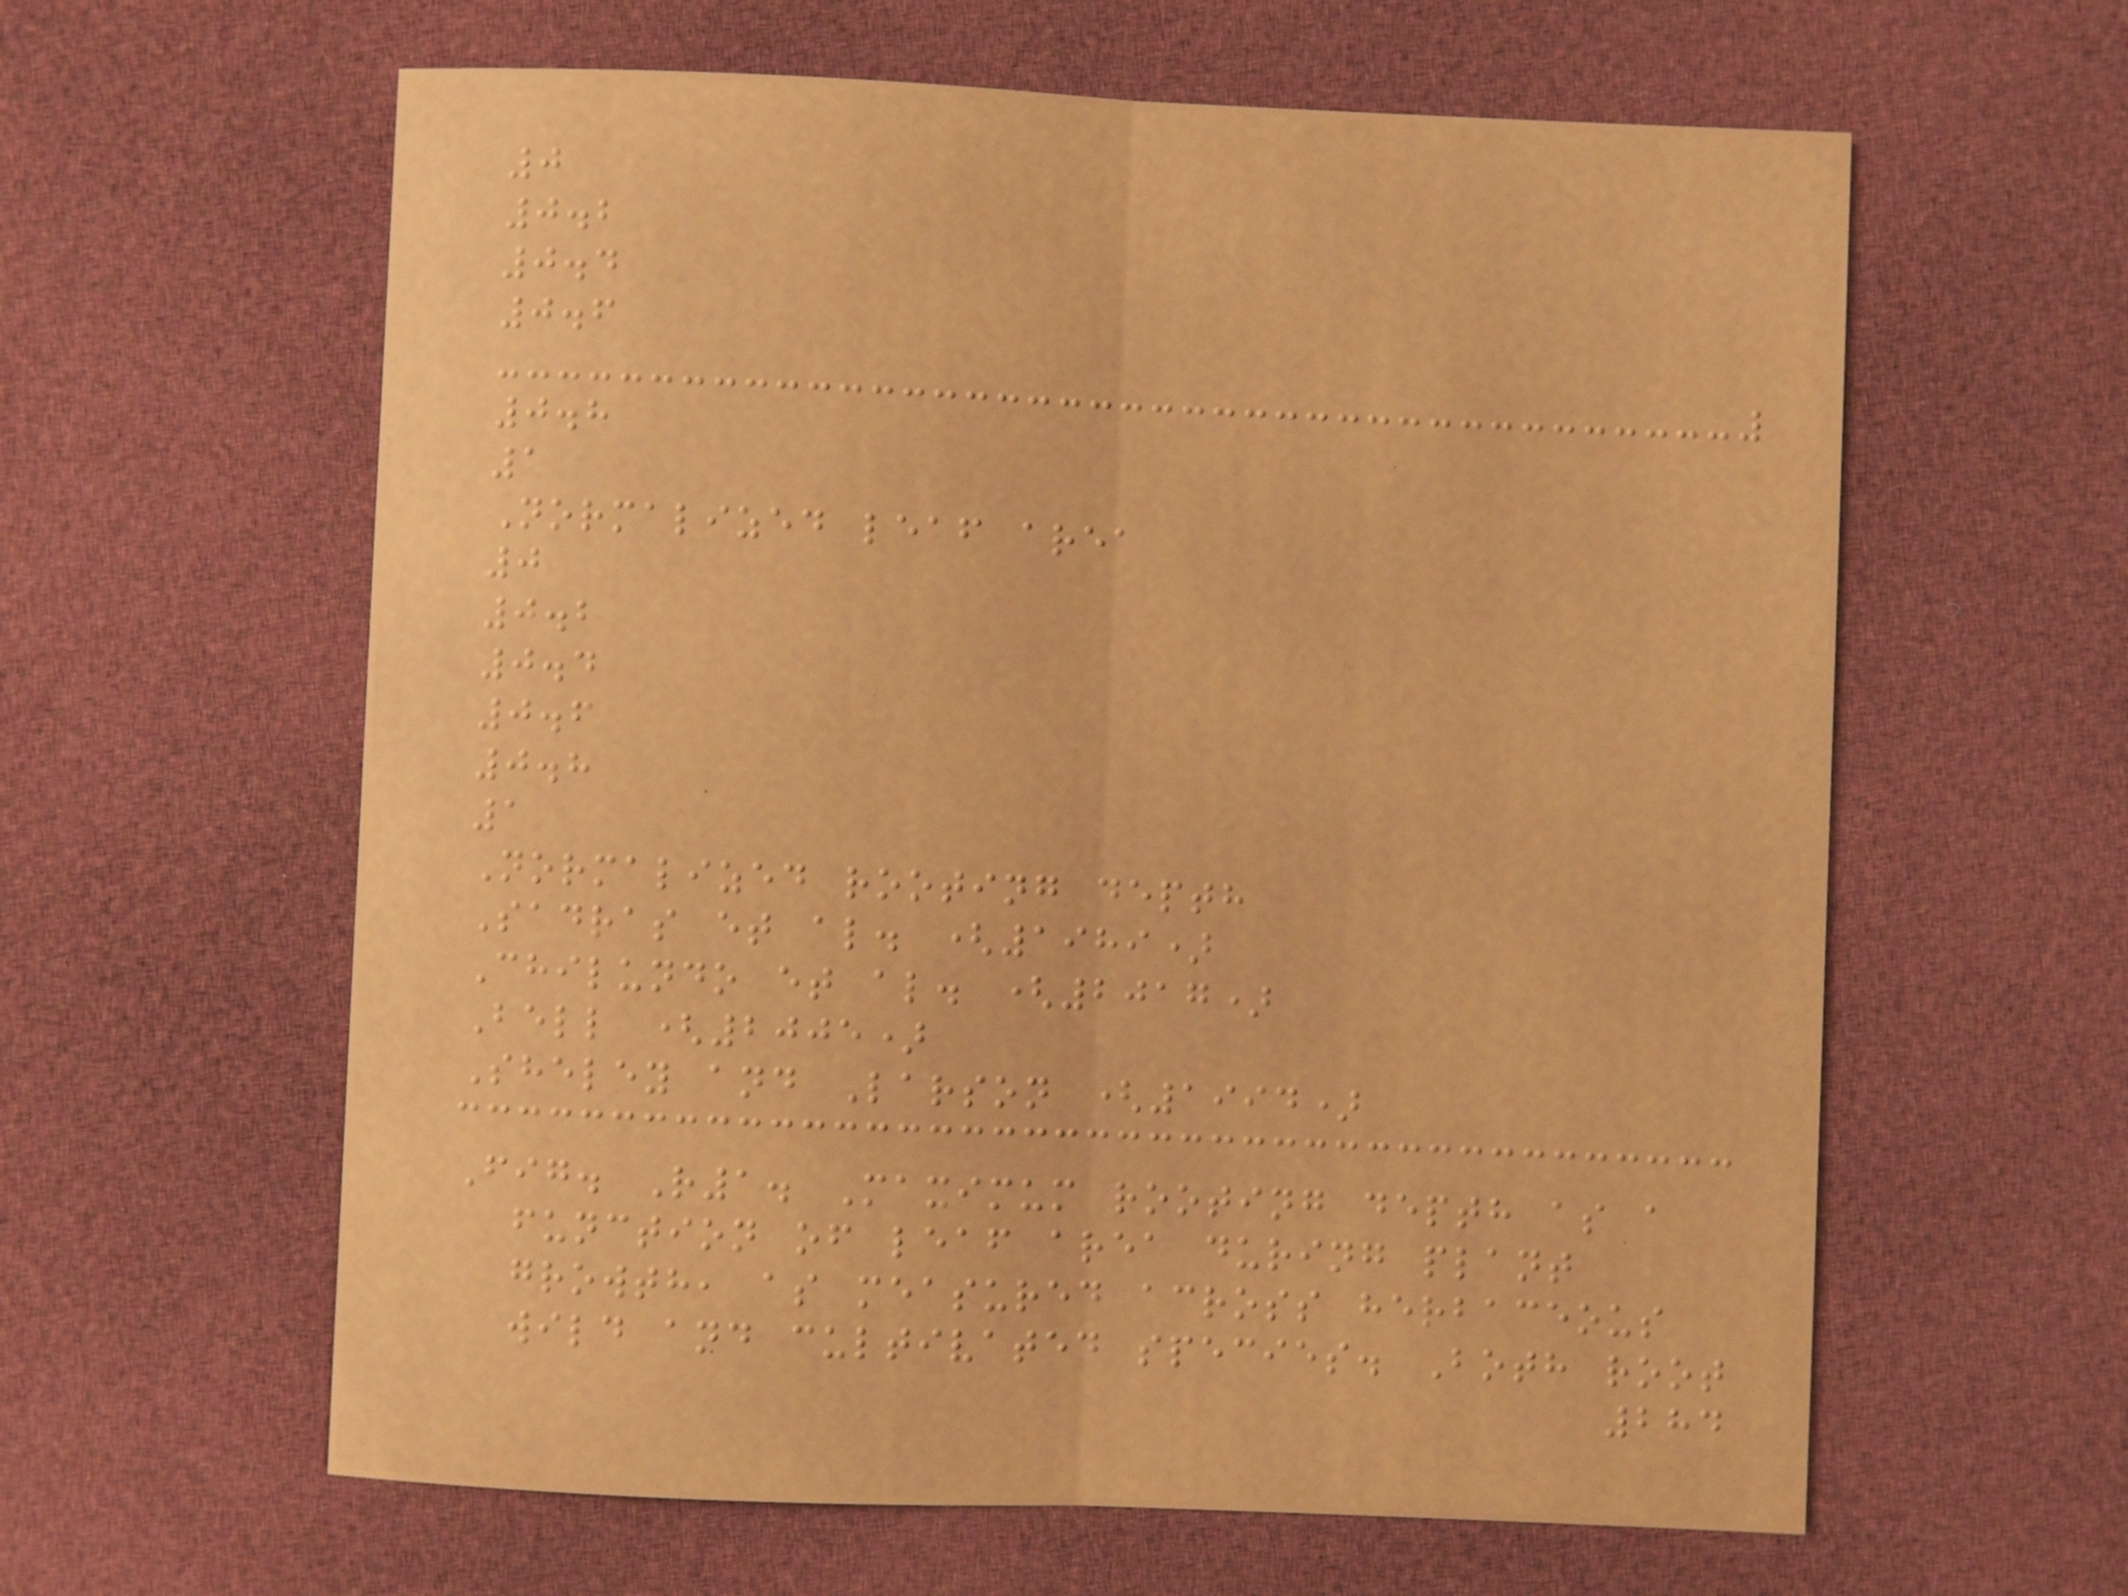0
0.2
0.4
0.6
0.8
1
Normalized leaf area
0
0.2
0.4
0.6
0.8
1
Normalized rooting depth
Sadras et al. (1989)
Chilundo et al. (2017)
Bell (2005)
Sheley and Larson (1994)
Fig. R1. Maximum rooting depth as a
function of leaf area during plant
growth, as measured across herbaceous
wild and cultivated species. Both root
284
